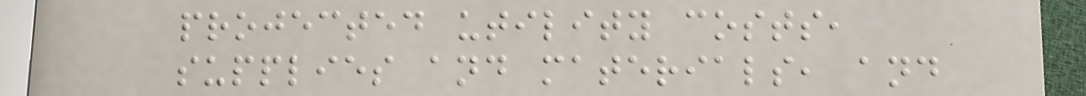projected utility costs,
supplies and materials, and
